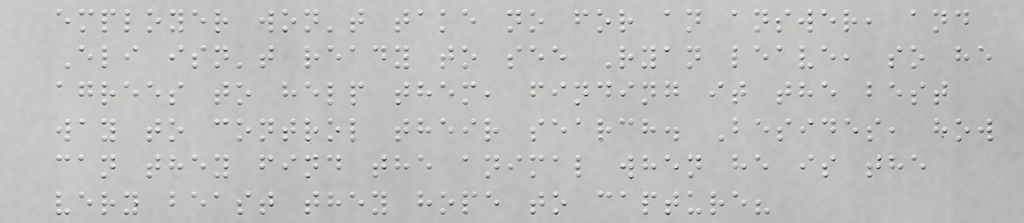employer won't take no for an answer, and
Eli isn't ready to see Ryan leave, so he
agrees to help them, finding it the best
way to control their search. Besides, how
can they find the animal when he is the
very beast they hope to capture?
